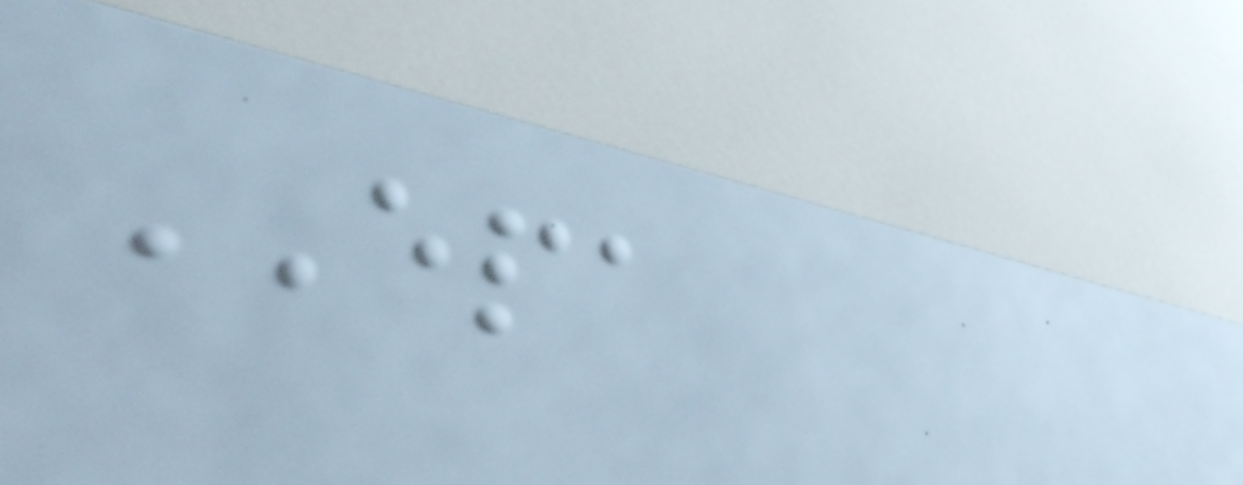EPA
